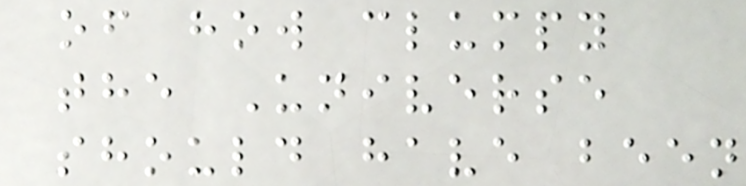of how clumpy
the Universe
should have been
